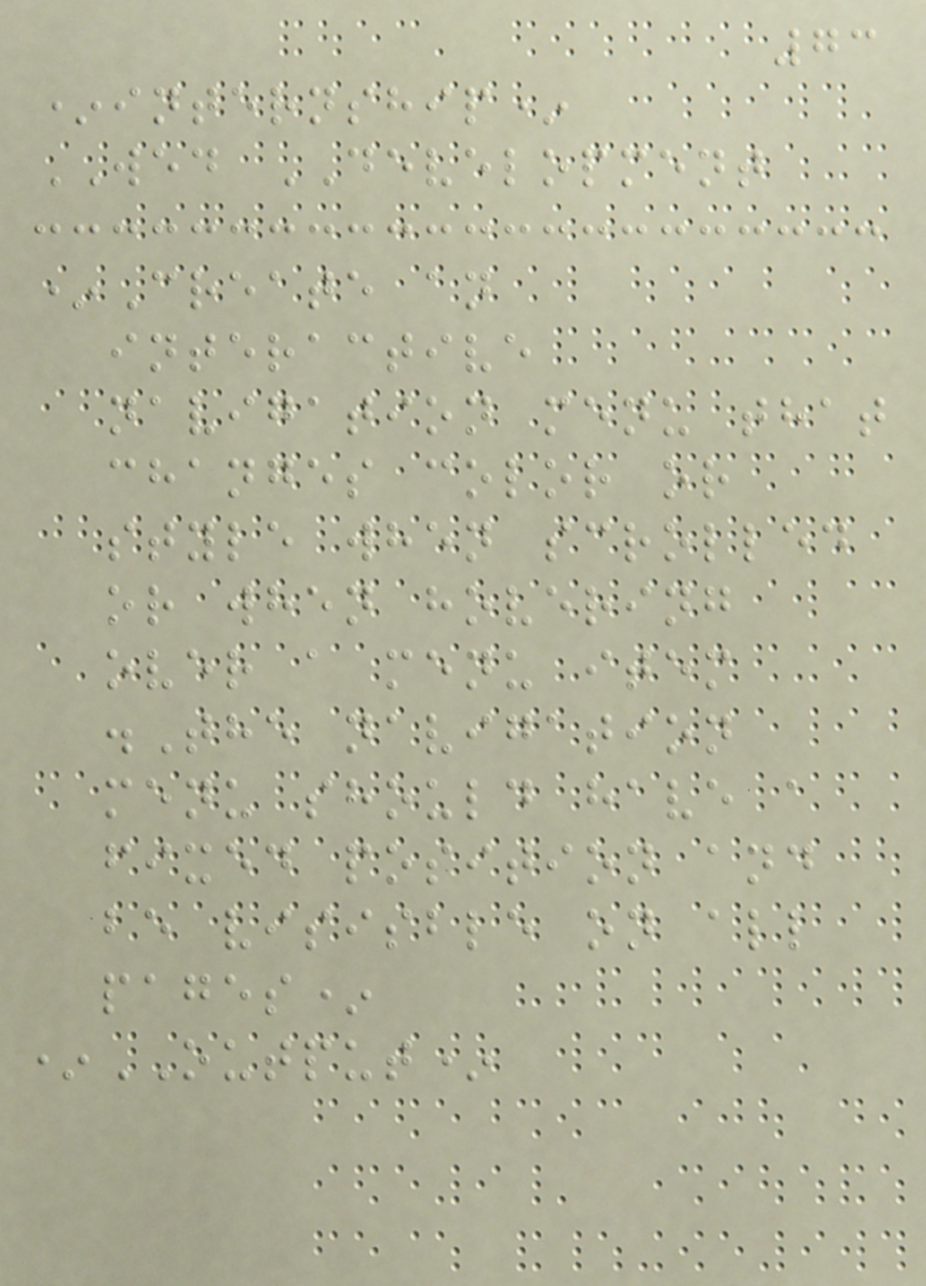73
*internship*
WED DEVELOPMENT
*Create an
interactive
navigation menu that
changes color or
style when scrolled
or when hovering
over a menu item
.The navigation
menu should have a
fixed position and
be visisble on all
pages*
*OUTPUT*
